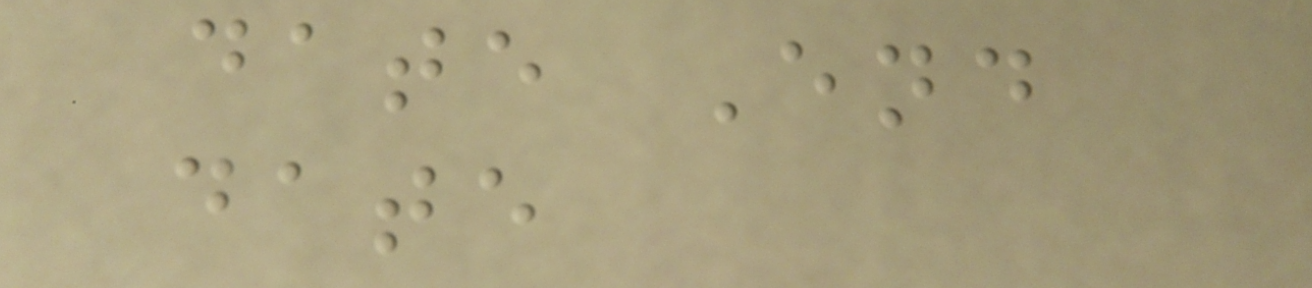date End
date
